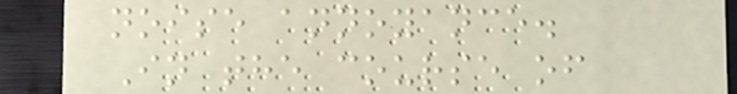noise annoyance.
In the course of
